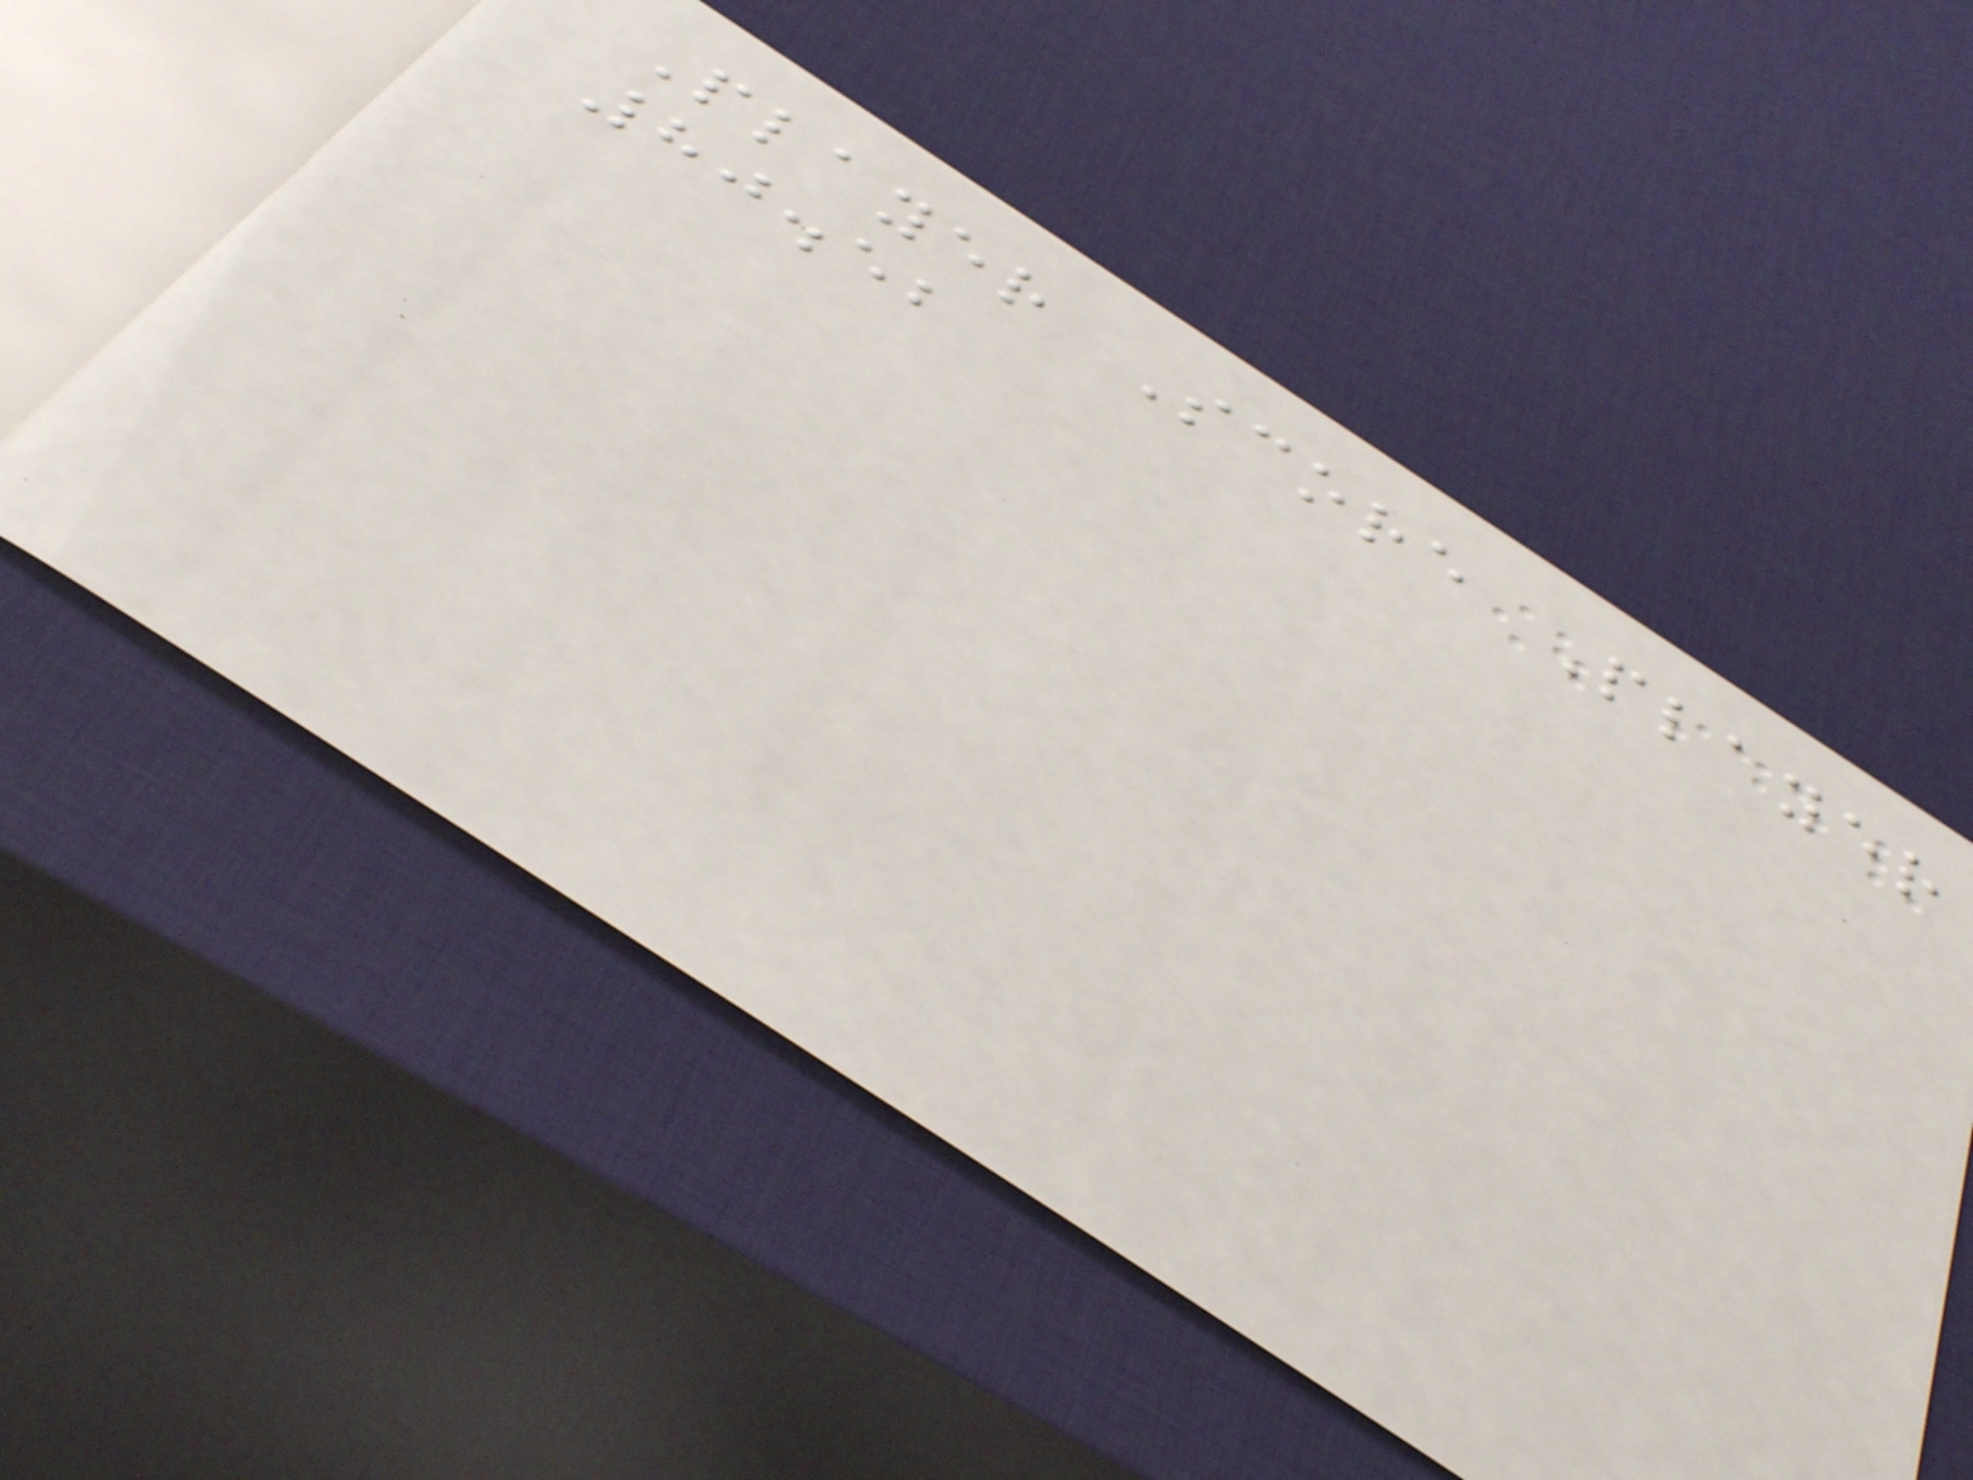Player Score Player
80.52
